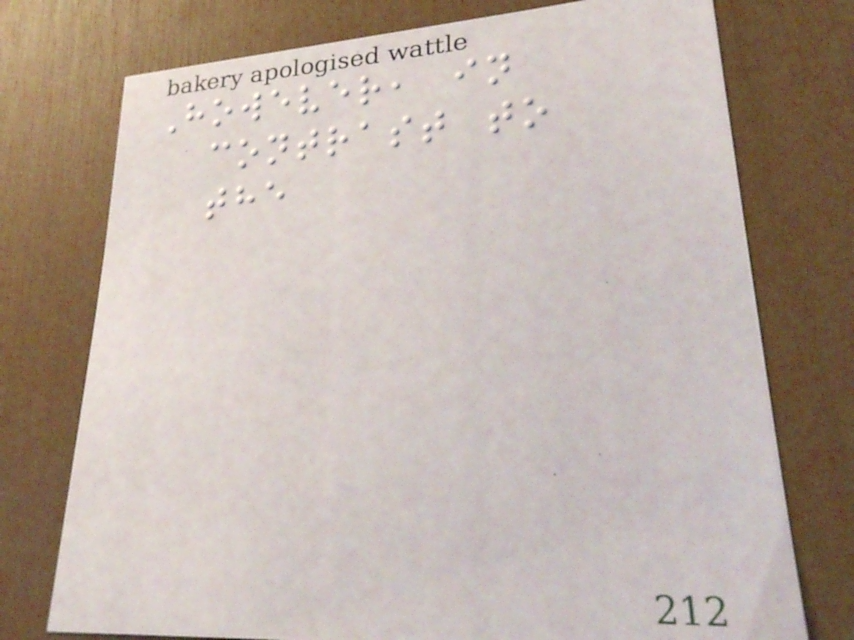However, in
contrast to
the
